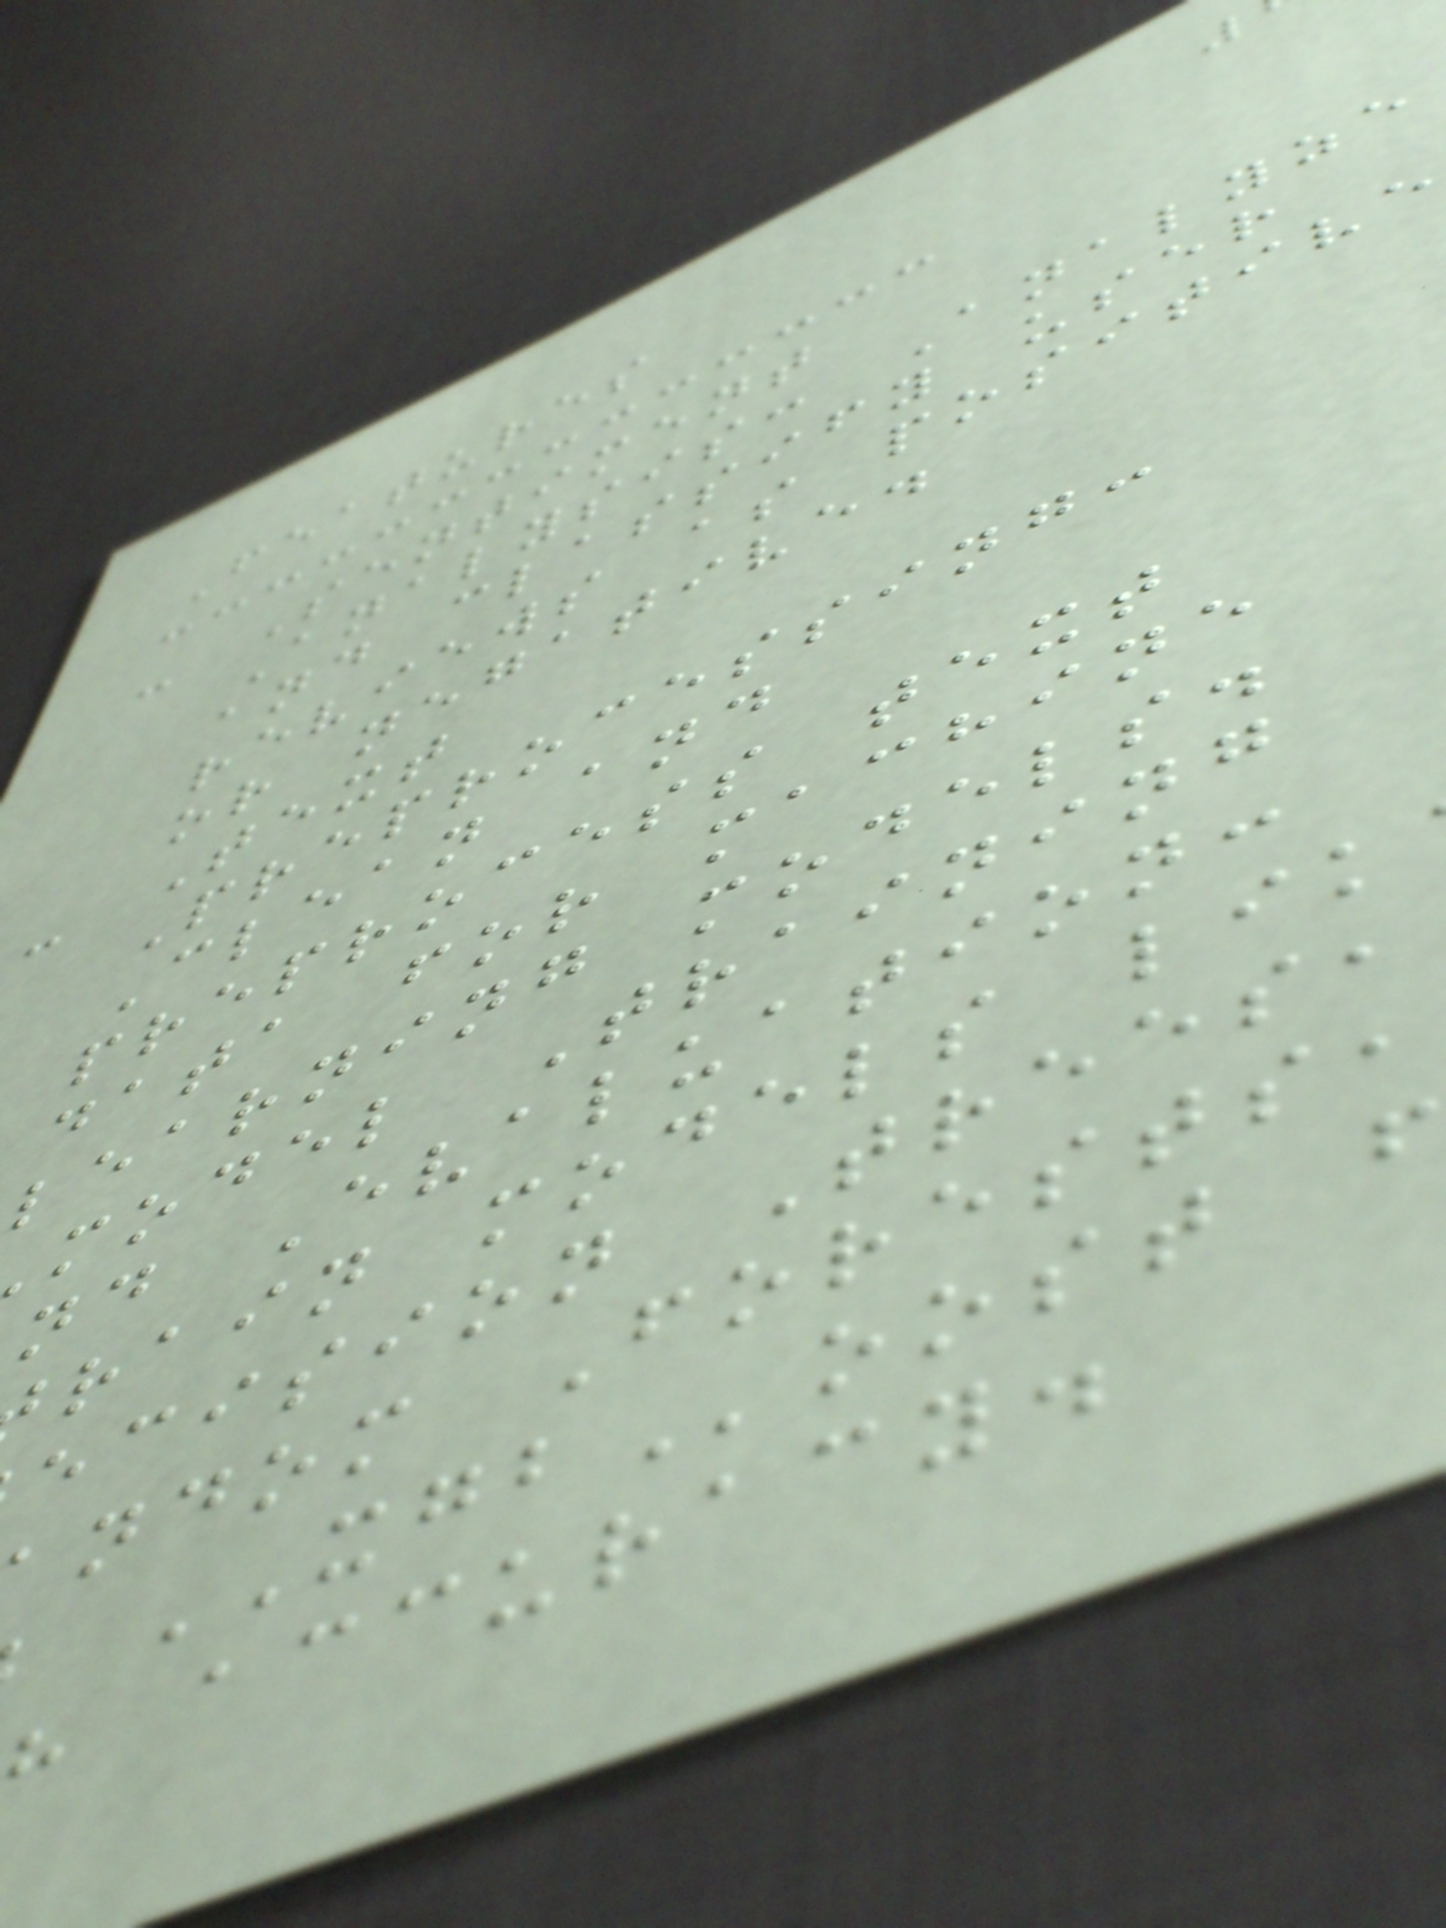Features
- Sentiment
Analysis: Analyze
and classify user
reviews as positive
or negative.
- Text
Preprocessing:
Clean and
preprocess text
data for machine
learning models.
model Training
nd Evaluation:
rain models lik
ecision Trees,
ndom Forests,
XGBoost
accuracy.
